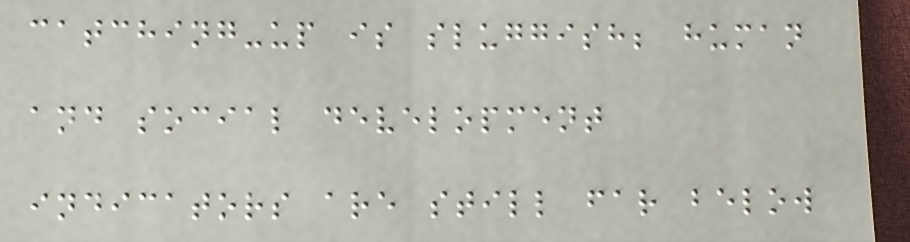catching-up is sluggish; human
and social development
indicators are still far below
